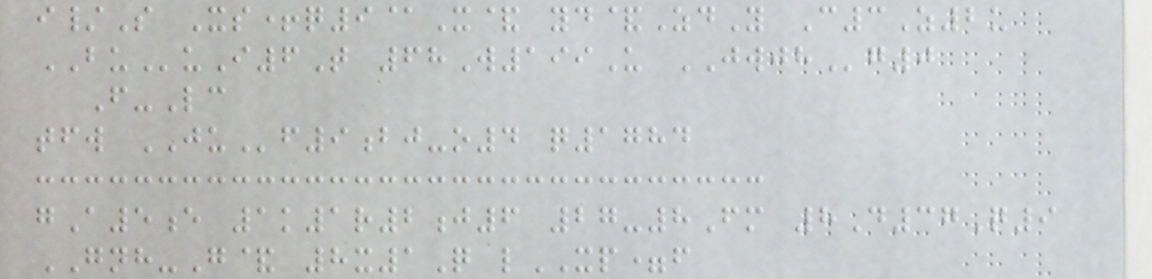i/S Xs+q9@X& yd&ZdY C3Z2u
BUuI6T 68W199U JWJHg0
F-Lc
tfw JUf9bj-o4 q1784
gA5e 1k1r2j6 27-8Fm 8D37Q9
GNH-G& 8x1Q lXP=f
